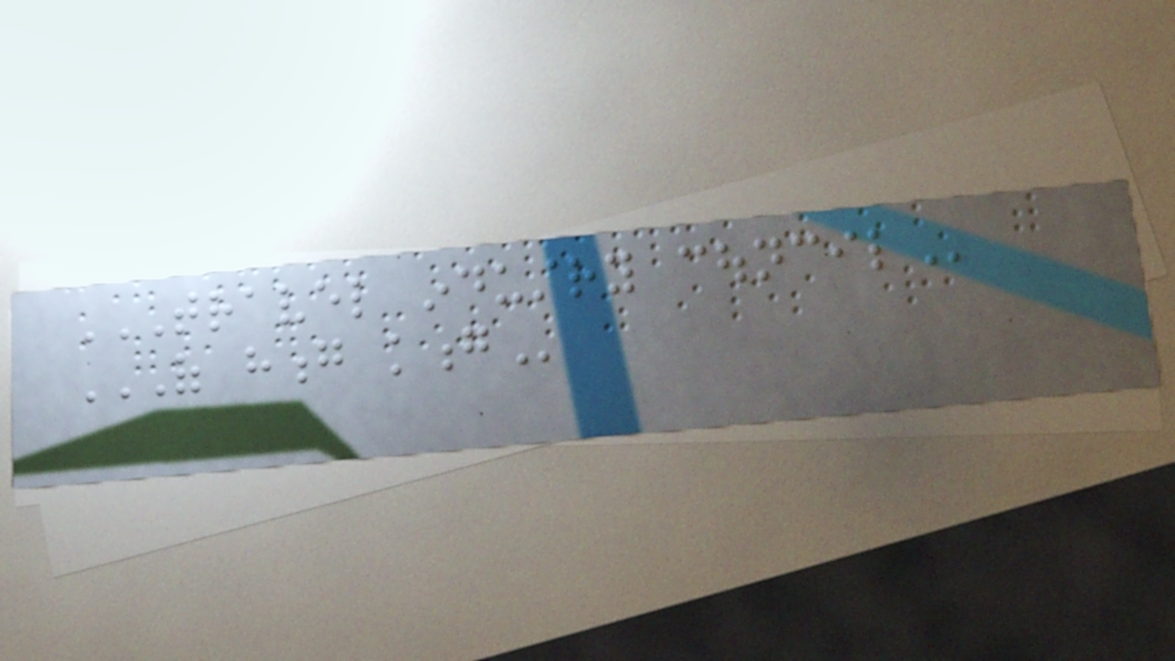TRAVEL INDUSTRY COUNCIL
OF HONG KONG
